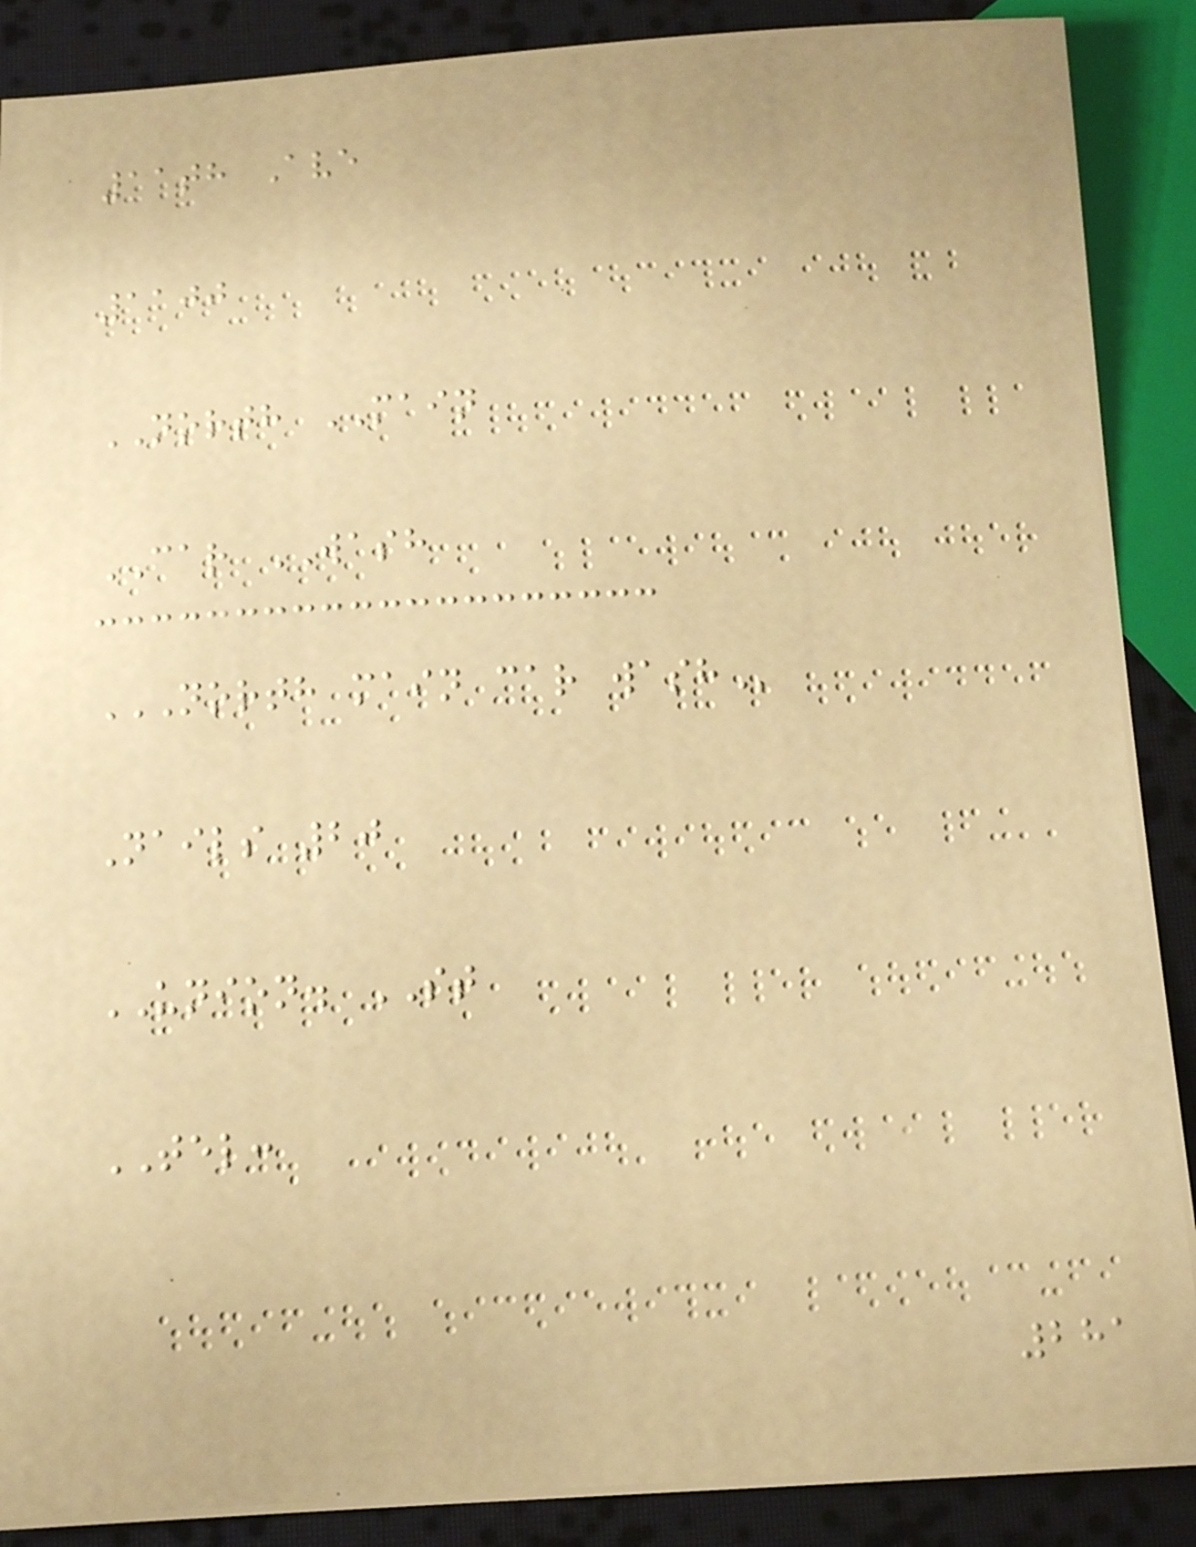11th Ave
1100
NORTH MAIN
CAR WASH
NORTH MAIN CAR WASH
Nails 20
UNION. ST
TEL:
281
